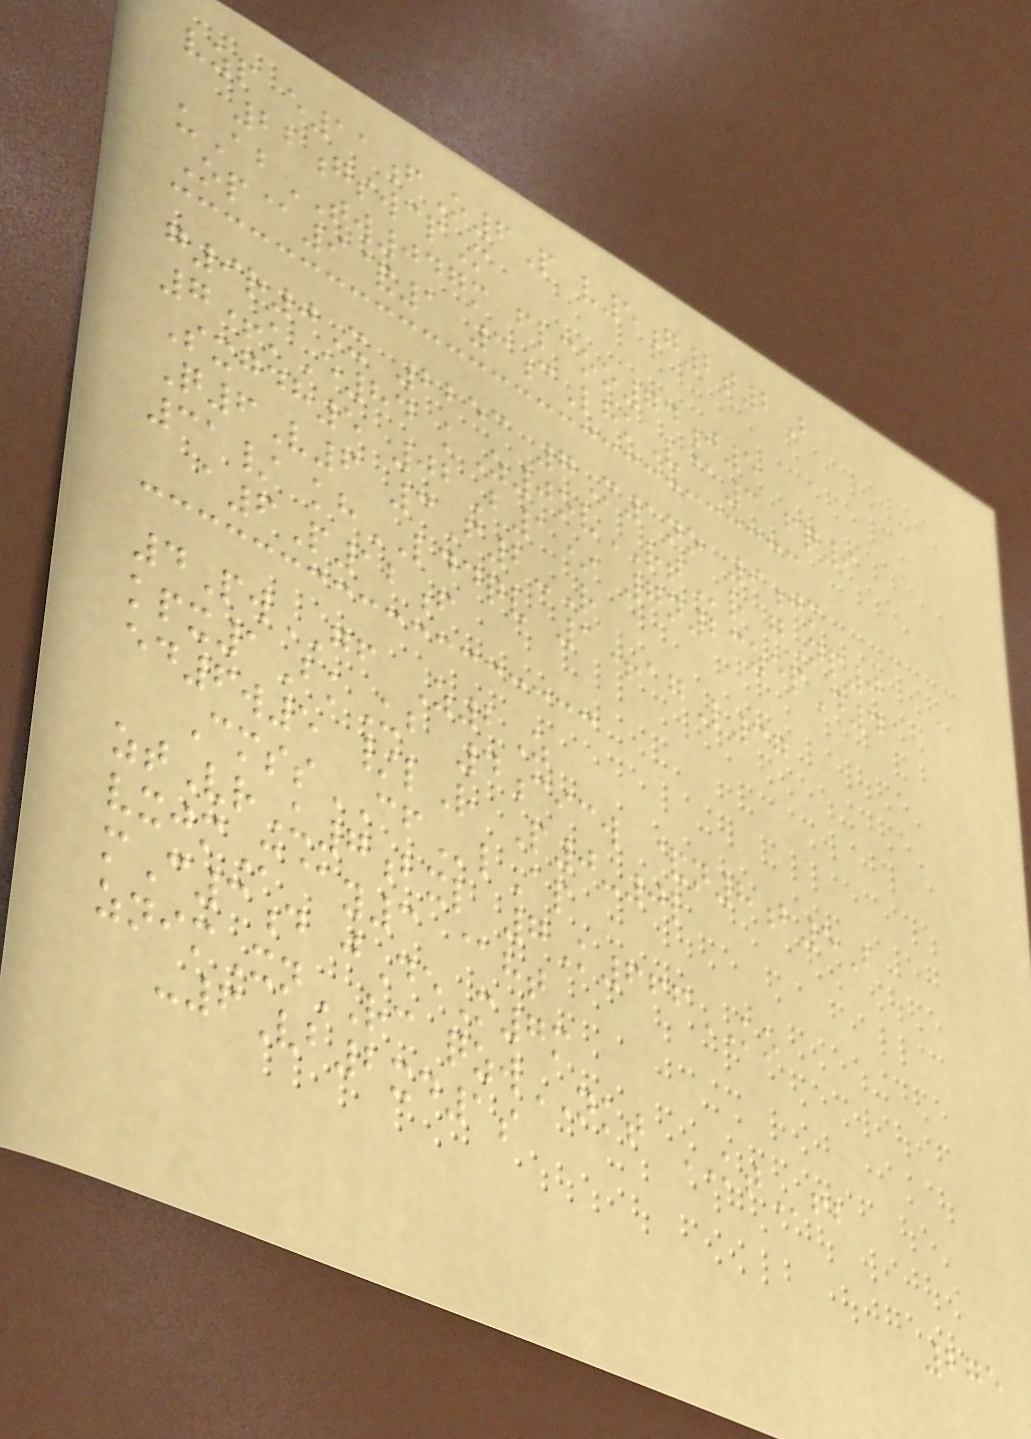vzp e11fO6P v5g2t2B
22gswcpM
uAbTW047m flcoo74j5
Op@9&1 3cLhkV@3 fq9
g9r0X 2253 7M1no 9jm
7+kE84 kZ0ovRTr gNp0
Sxgdh5 02B1* 7n23zepD4
Q6V6 3F2-R
31/ khLDDQV 1+agL37
a6P12f
4PwGF Z2Z
kpx1BkUb 4cicw &n8b5B
ed6w5 /lR P0-0l
CmssCFlAp
ztVrU7bxl 7K666KO
vxjmM@y3 @ht
mC3d jDeM7m
znimXnRC qzwNKT KTfb
-6Vb2xd1s
275
